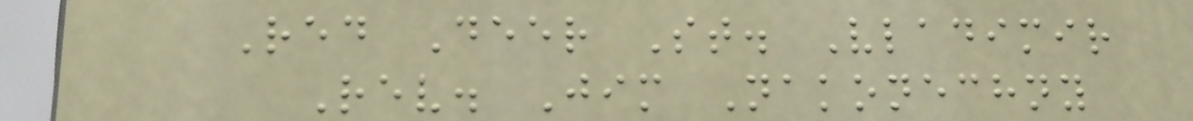Red Deer St. Vladimir
Rev. Jim Nakonechny
